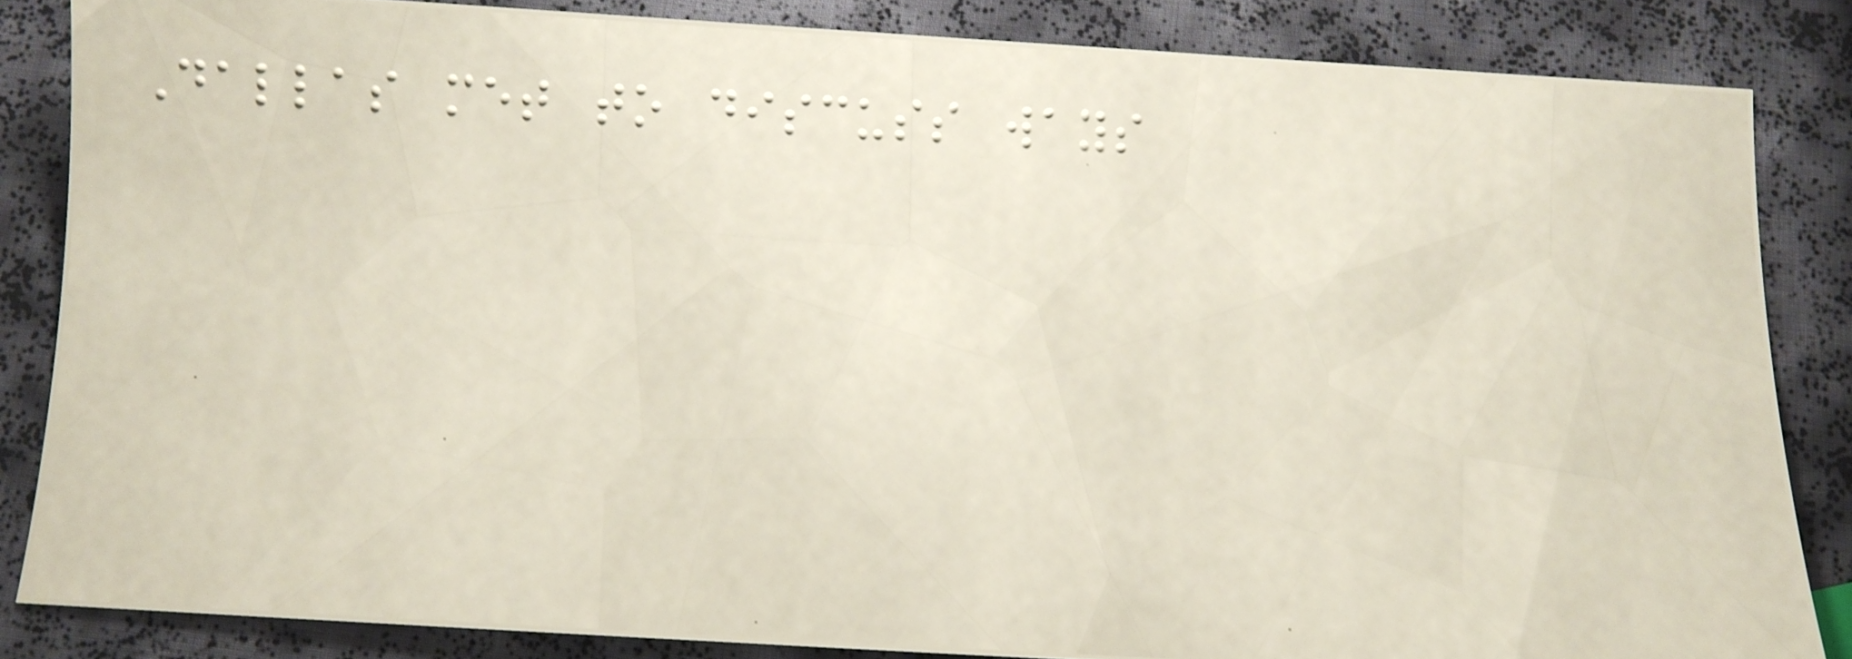Dallas met to discuss ways
